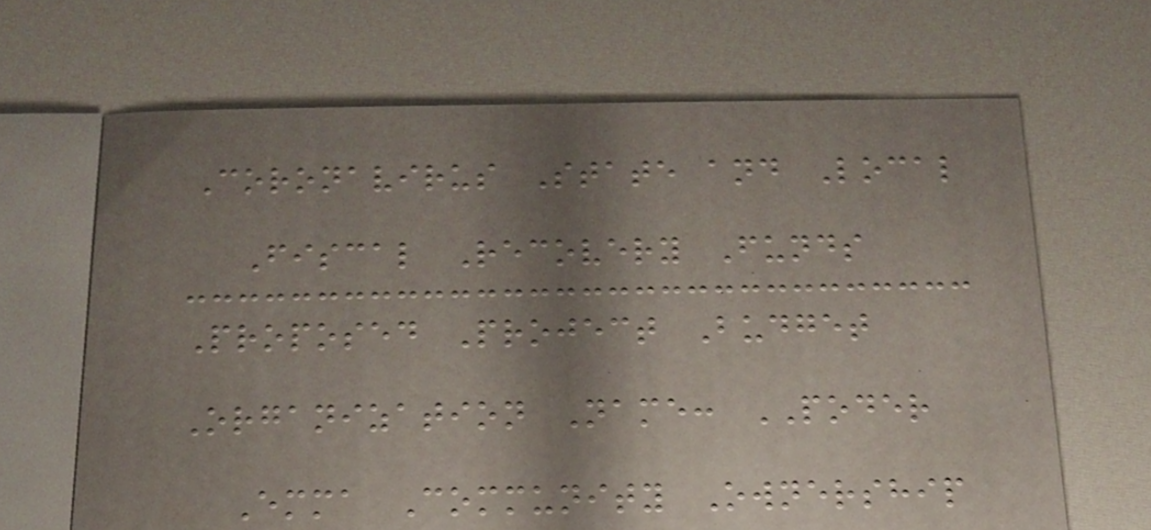Coronavirus State and Local
Fiscal Recovery Funds
Proposed Project Budget
Organization Name: PODER
Emma Community Ownership
